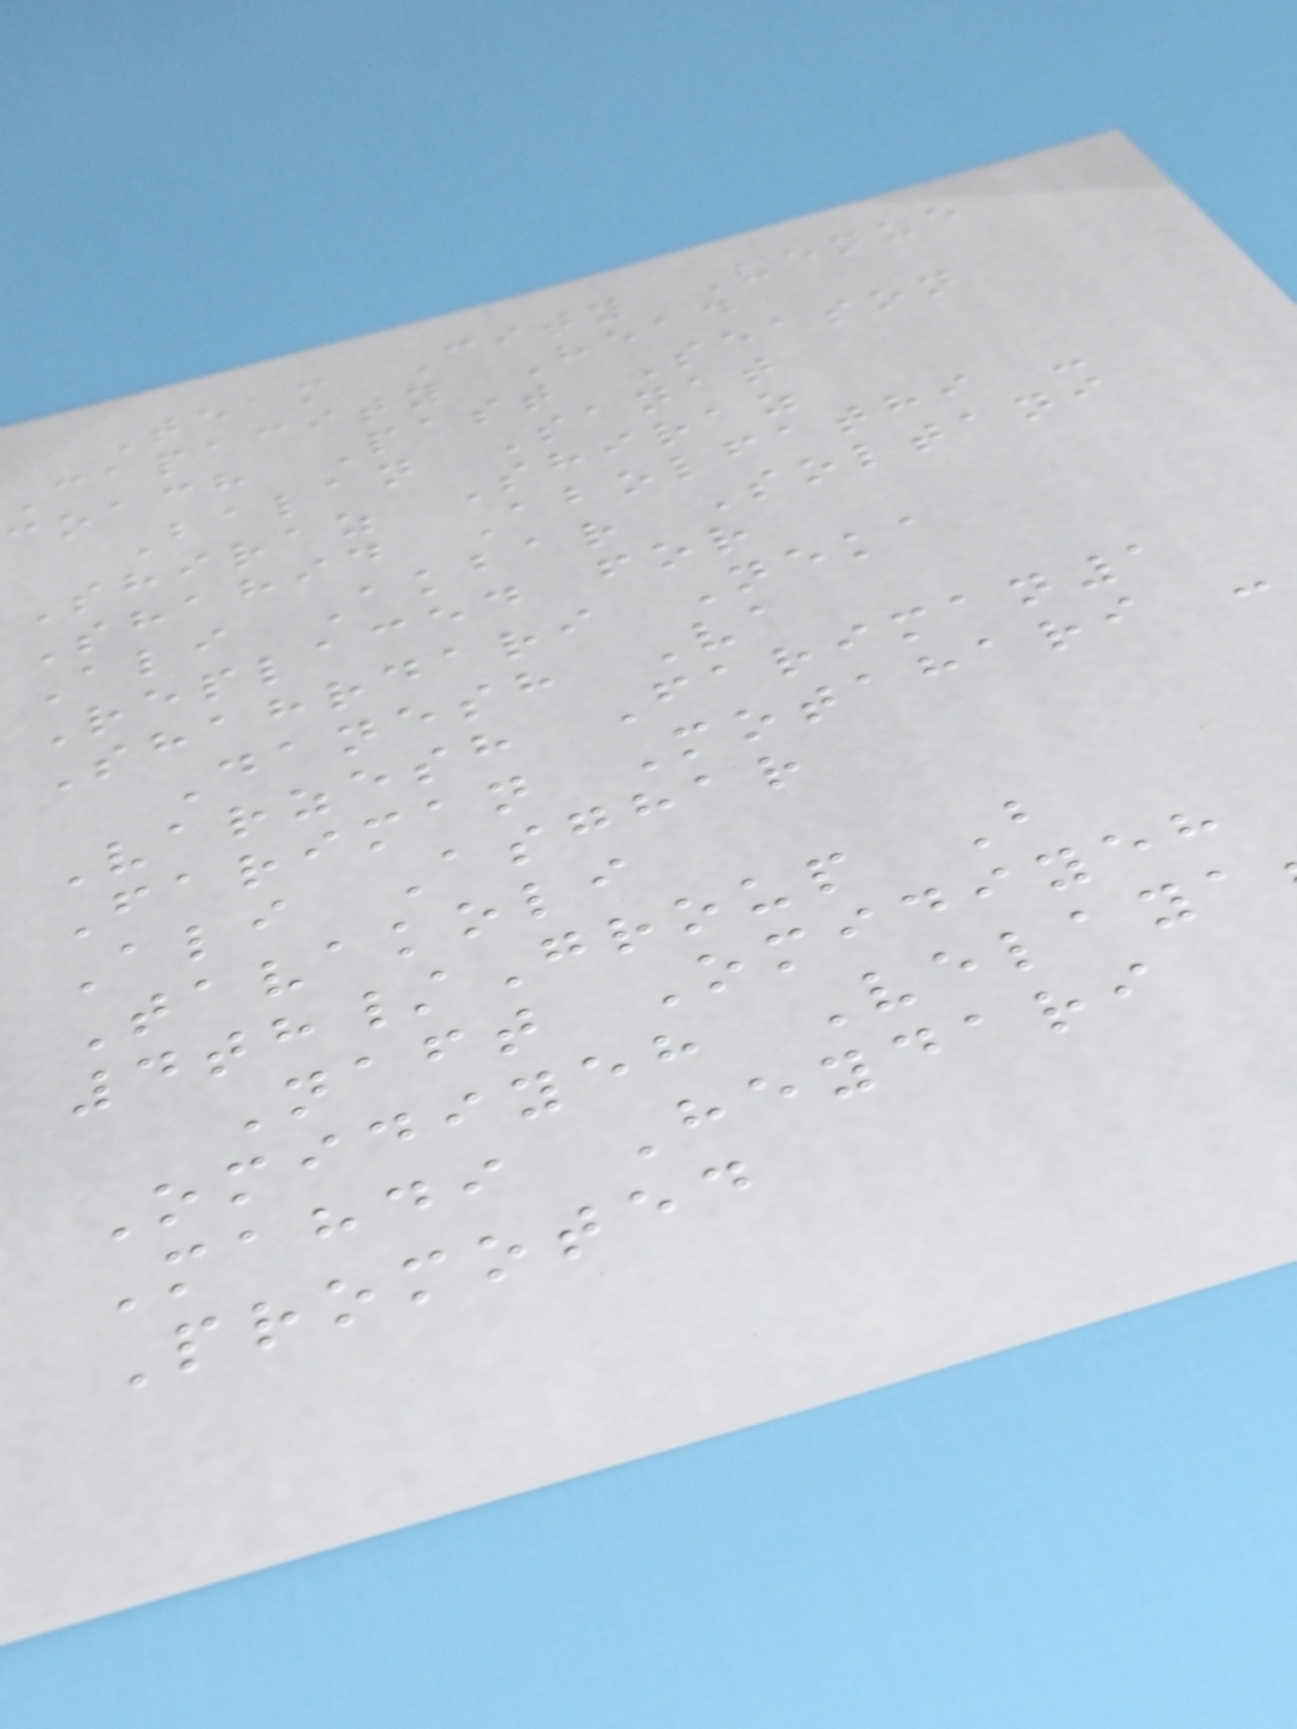Team City Venue
Capacity Head
coach Past Season
Balan Sanat
Shiraz Shiraz
Shahid Abolfathi -
Ali Akbar Soltani
Replaced for
Shahrdari Neka
Danesh Va
Varzesh Fariman1
Fariman Motahari -
Ali Asghar
Tavakoli
4th/Group B
Naft Omidiyeh
Omidiyeh Velaya
Mahdi Heydari
Promoted
